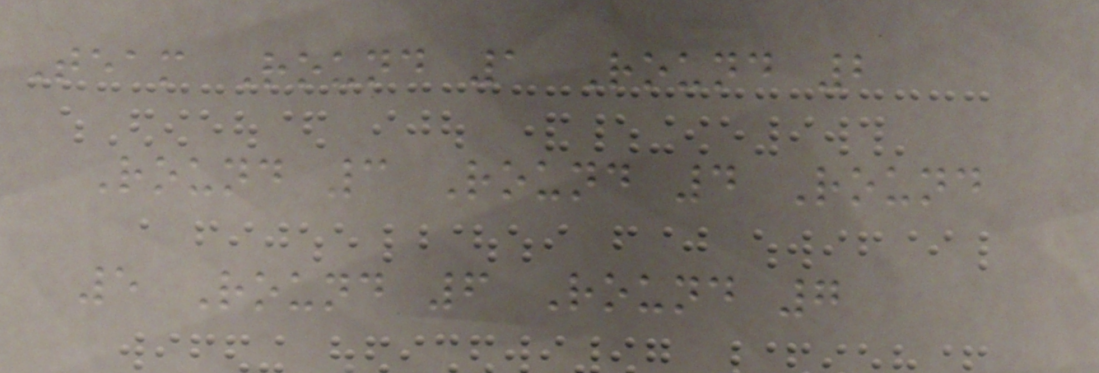Team Round 1 Round 2
Round 3 Round 4 Round
5 Round 6 Round 7
